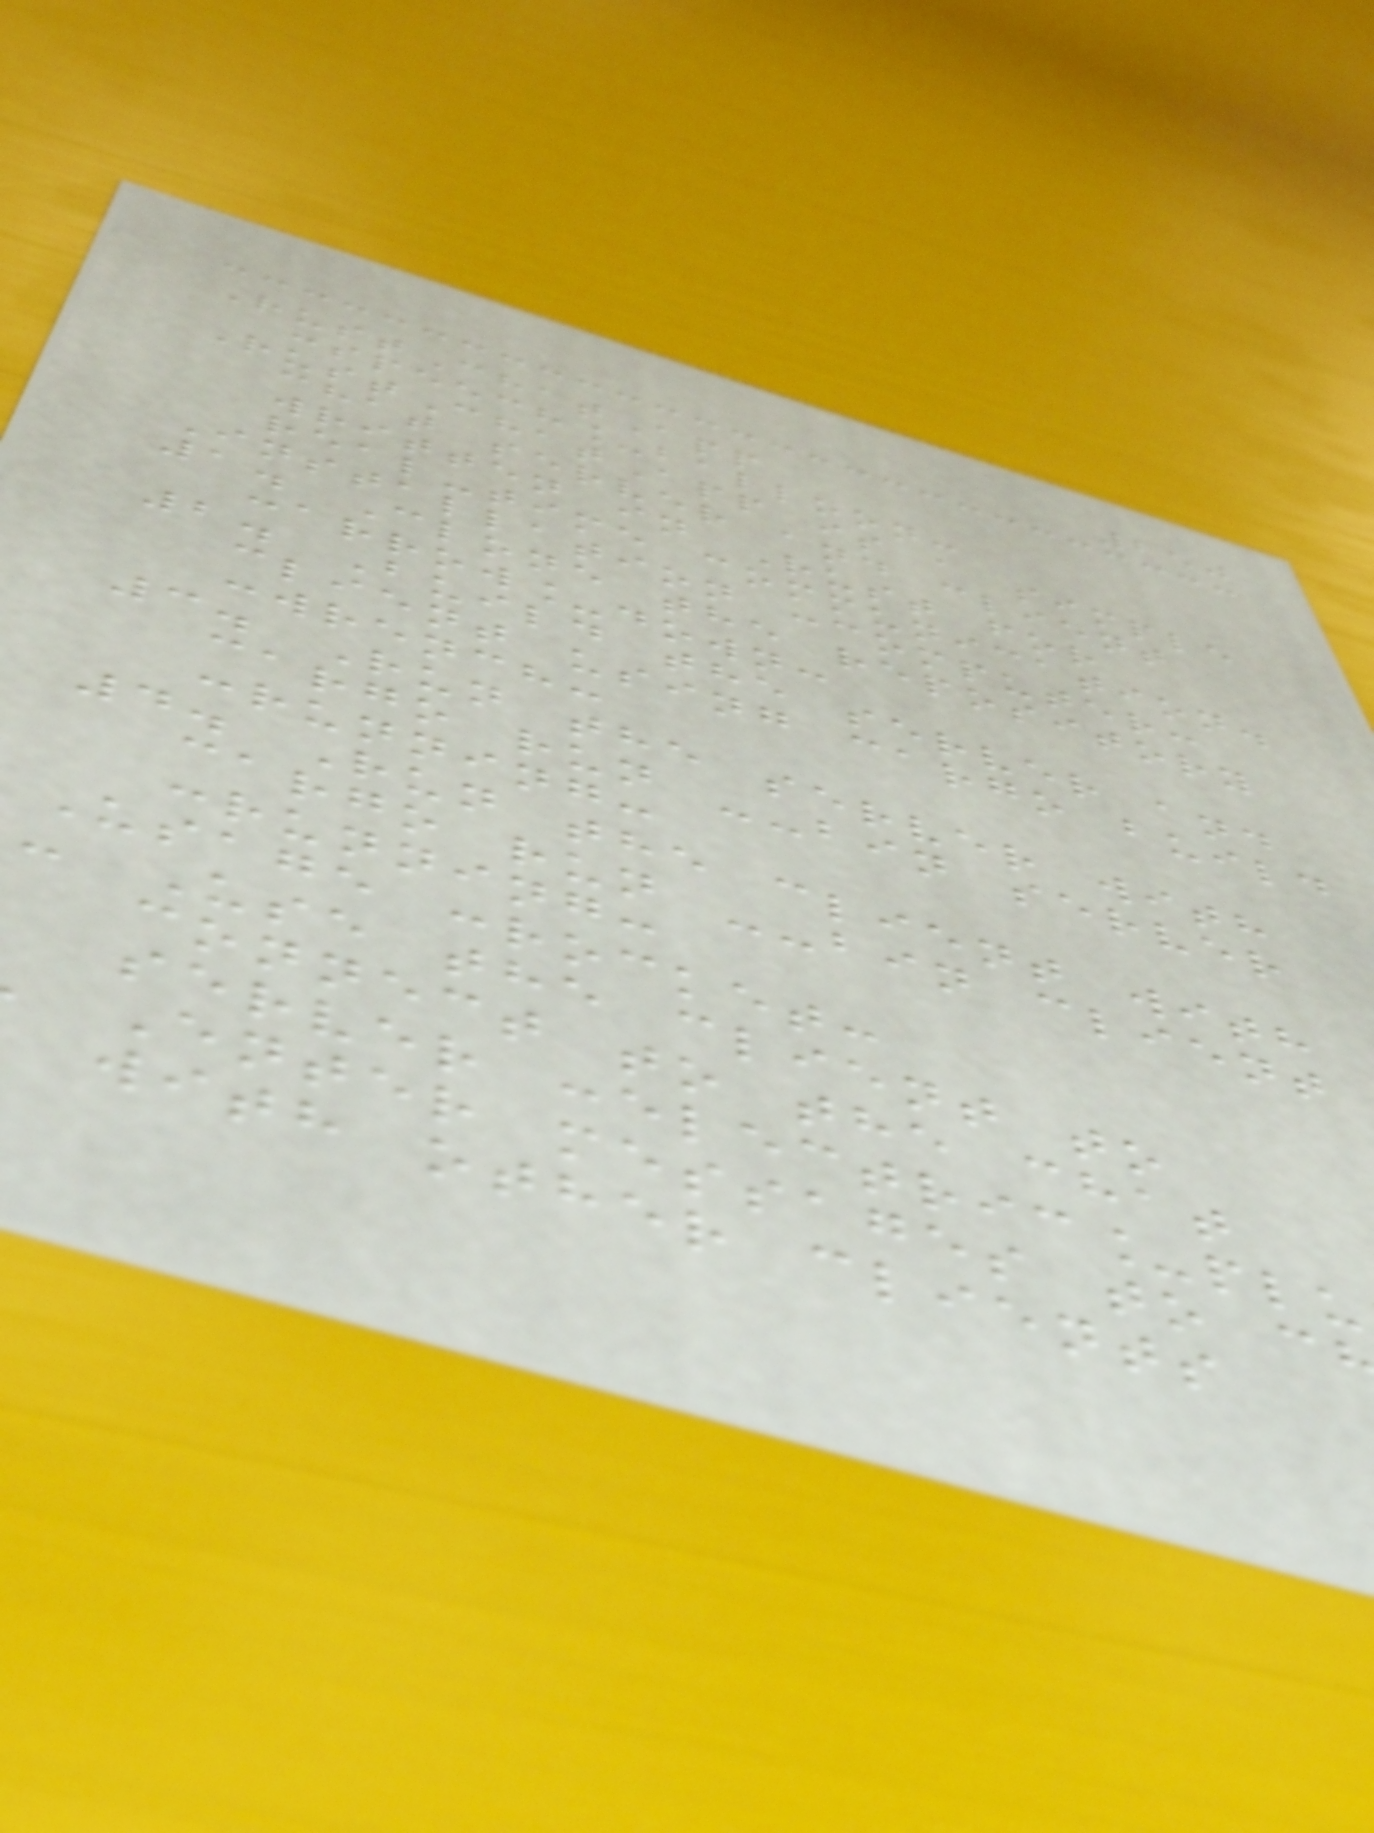250
RustChatApp
:speech_balloon:
RustChatApp is a simple
chat server and client
written in Rust for
real-time communication.
Installation :computer:
1. Clone the repository
:arrow_down:
2. Build the server and
client using cargo build
:wrench:
3. Run the server with
cargo run --bin server
:running:
4. Run the client with
cargo run --bin client
:running:
Usage :rocket:
- Use the client to
connect to the chat
server :electric_plu
Enter messages to c
with other clients
